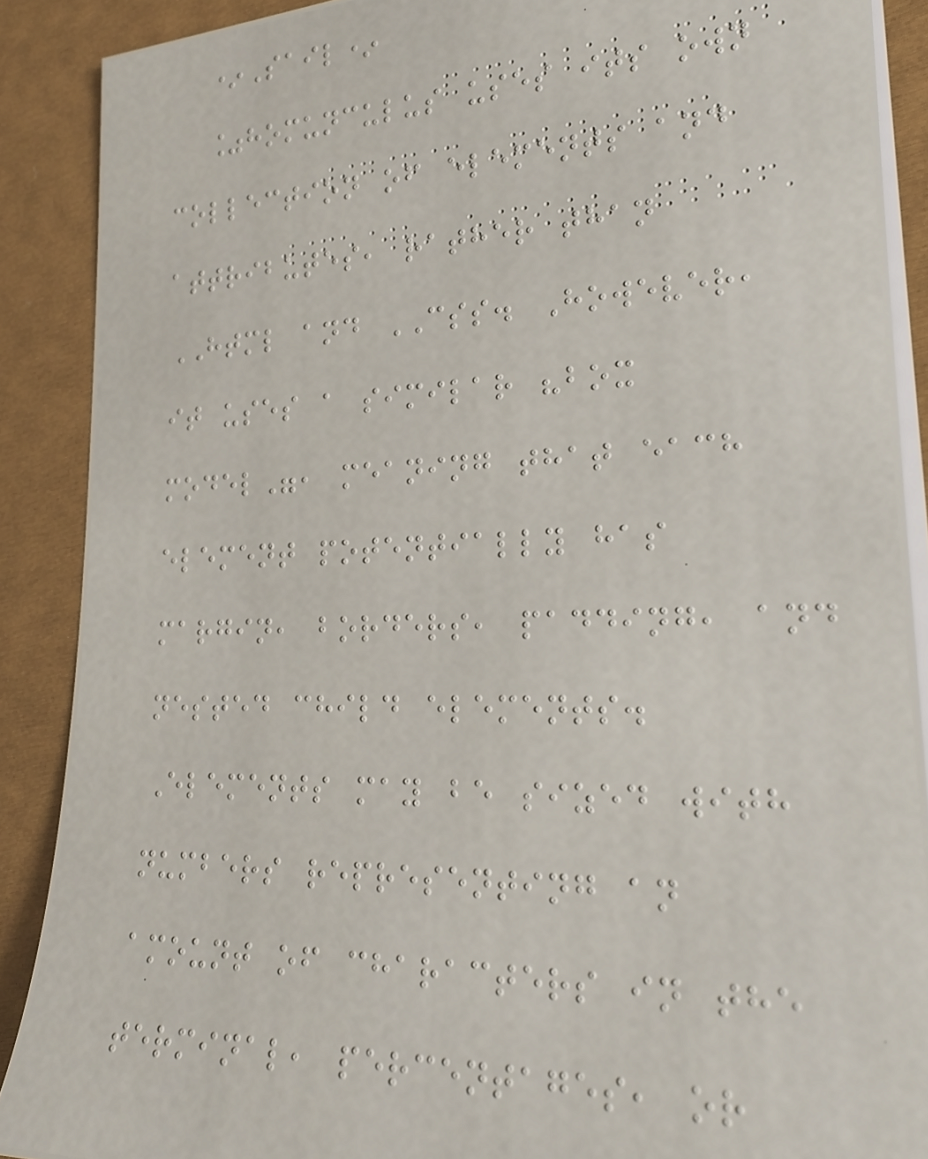*Sail*
%homunculus uses its own
collection of elements and
attributes, rather than
HTML and CSS. However,
it uses a similar "box
model", meaning that each
element potentially has
margin, borders, padding, and
nested child elements.
Elements may be sized with
numbers representing an
amount of characters in the
terminal, percentages, or
